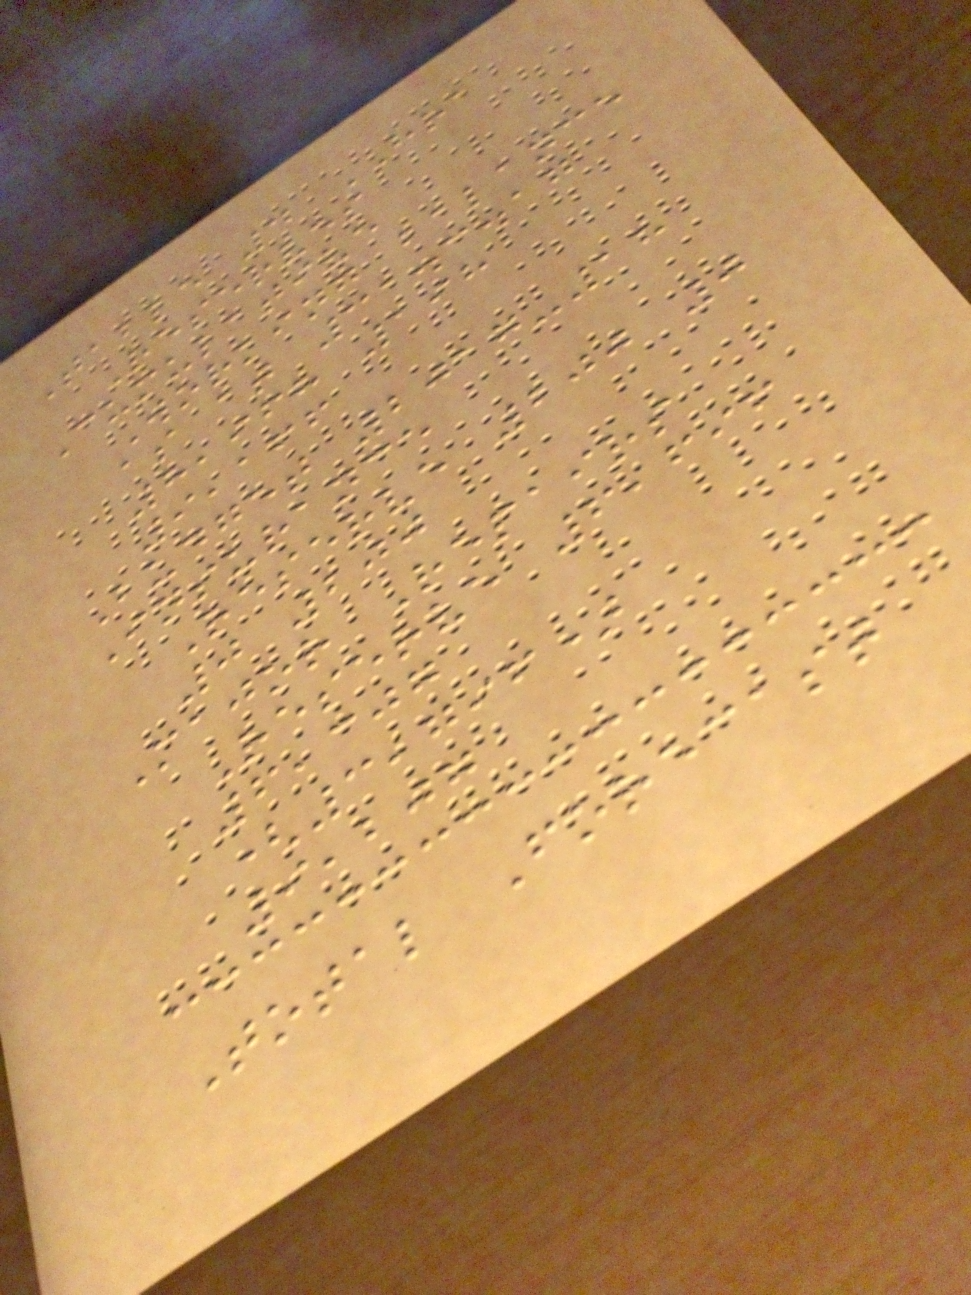Table 4 HRA
Reserves
Cumulative
Working balance
as at 31.3.17
8,968 198
9,166
Budget 2017-18
Insurance
Reserve 200 0
0 200
Major Repairs
Reserve 6,696
6,307
(3,796)
9,207
Total Forecast
